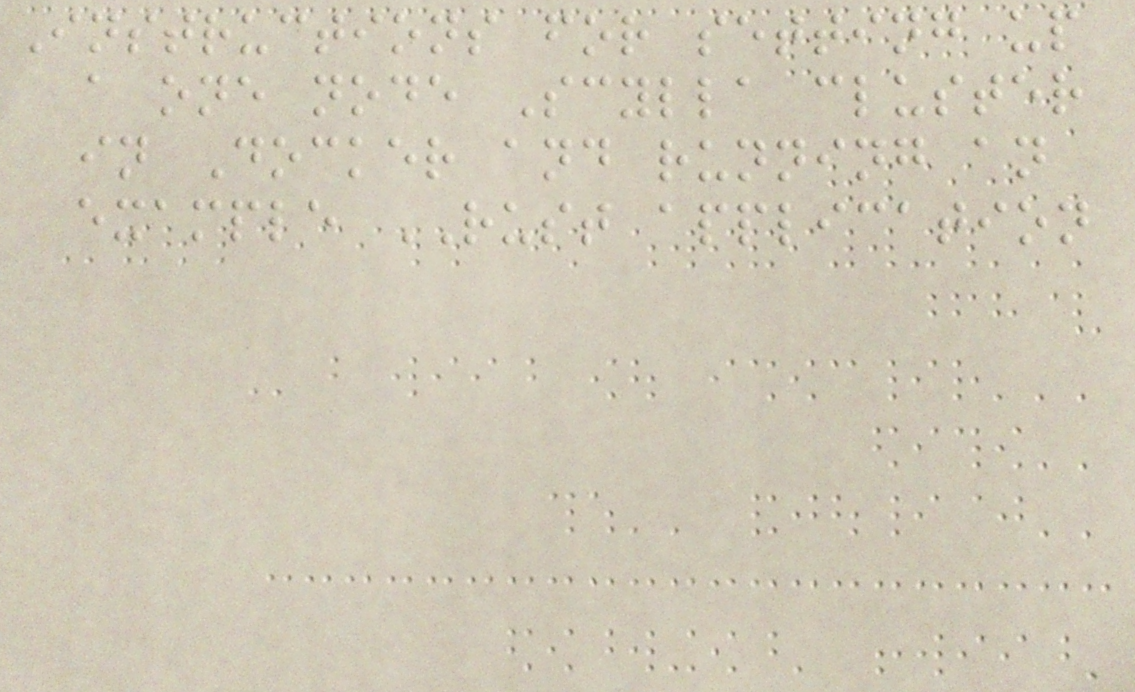Instructions for setting up
a one node Scylla cluster
in Docker and running an
example RUST application
